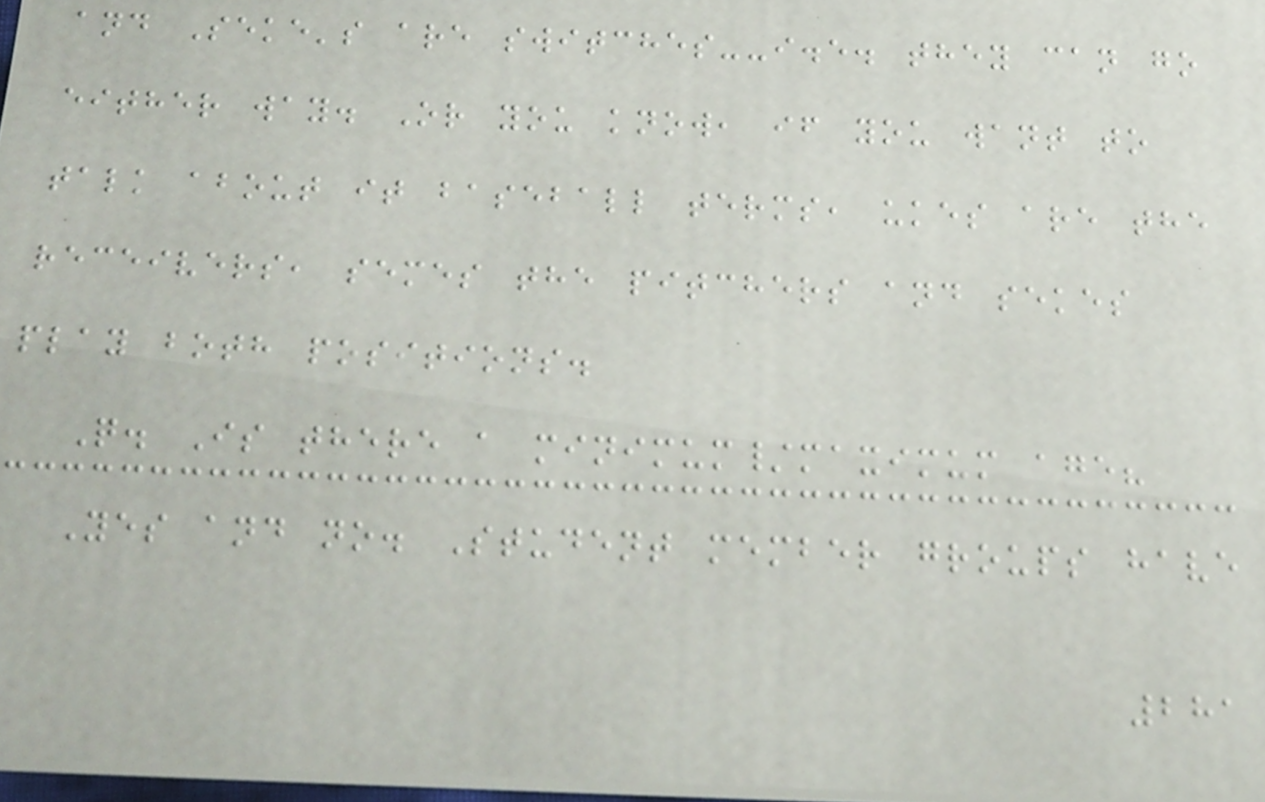and Seke's are switches--i.e. they can go
either way. Or you know, if you want to
talk about it baseball terms, ukes are the
receivers, semes the pitchers and sekes
play both positions.
Q. Is there a minimum/maximum age?
Yes and no. Student member groups have
281
